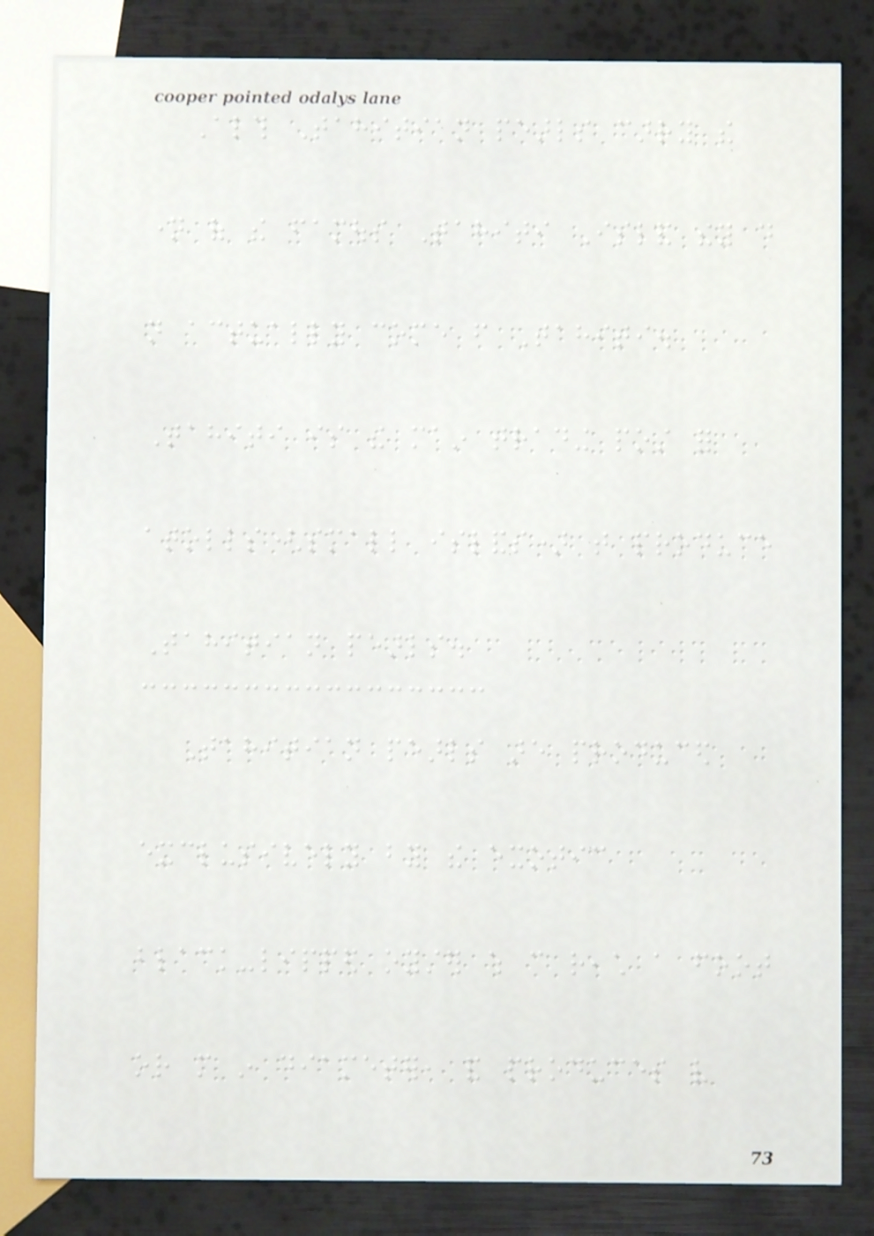Although Tahitian pearls carry the
name of the famous Tahiti Island they do
not actually come from Tahiti.
Tahiti is the main trading post for
atolls(small islands) that produce
Tahitian pearls.
Tahitian pearls are produced
exclusively by the exotic
black-lipped oyster which can reach a foot
or more in diameter, and produces very
